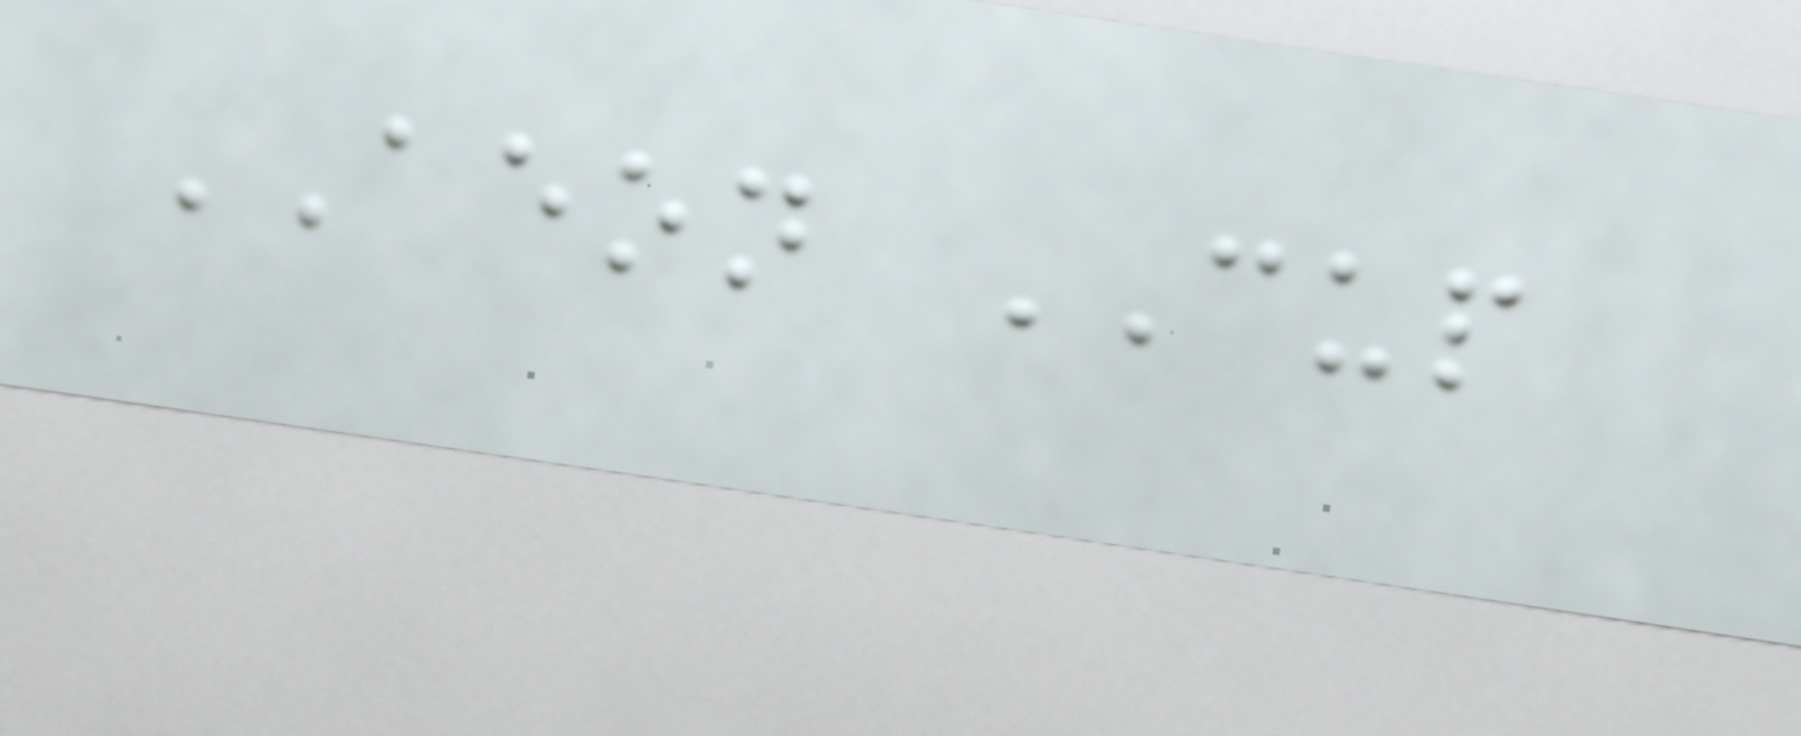AEON CUP
